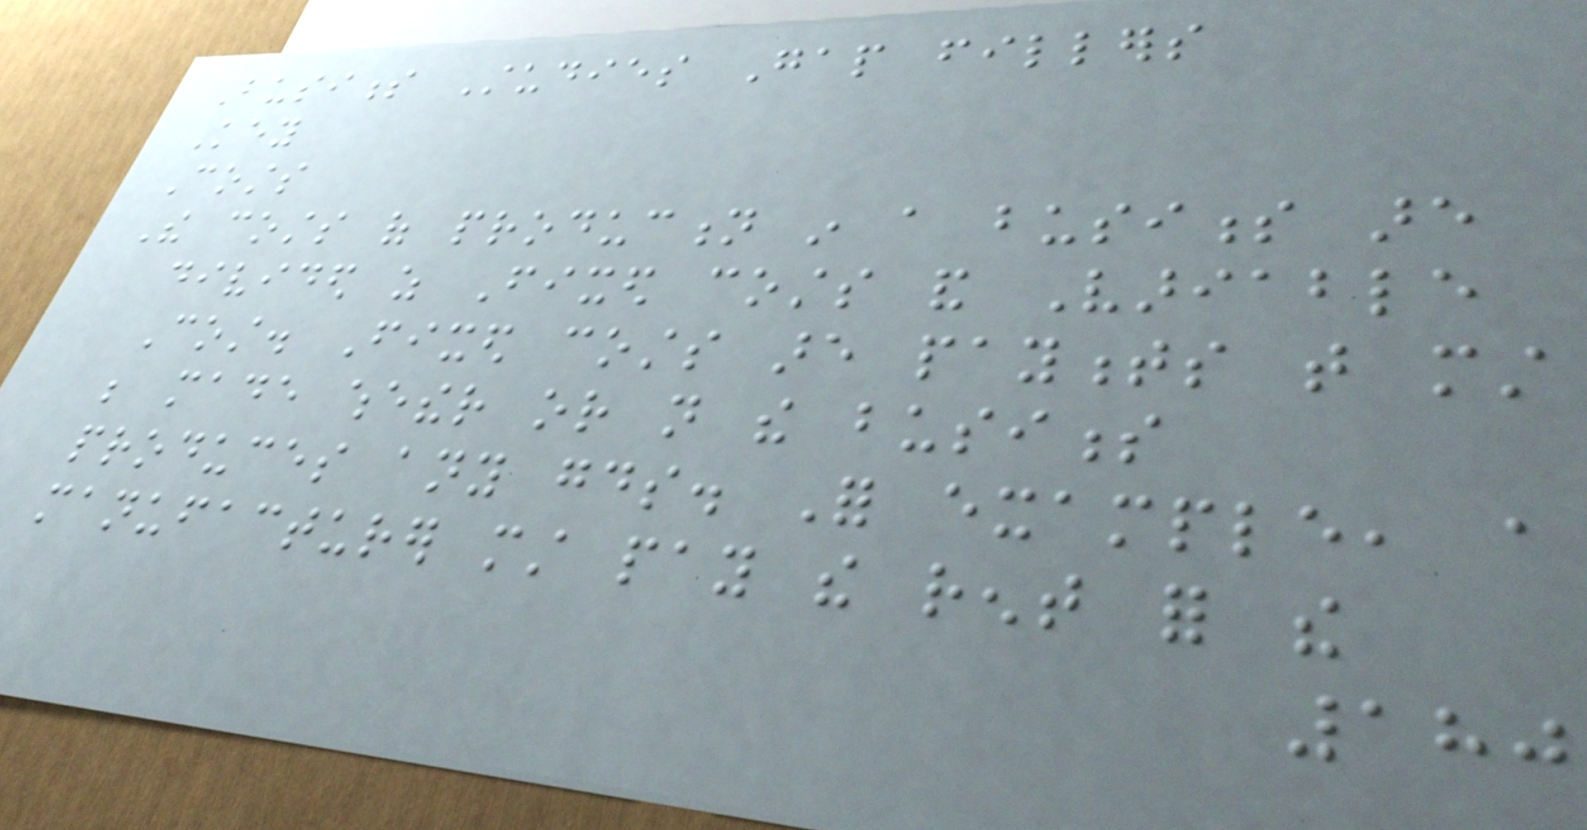Business Studies Gap fillers
Key
Costs
The costs of production in a business are
divided as Fixed costs and Variable
Cost. Fixed costs are payments that must
be made whether or not the business
produces any goods. For example, a
manufacturer must pay the rent for the
180
